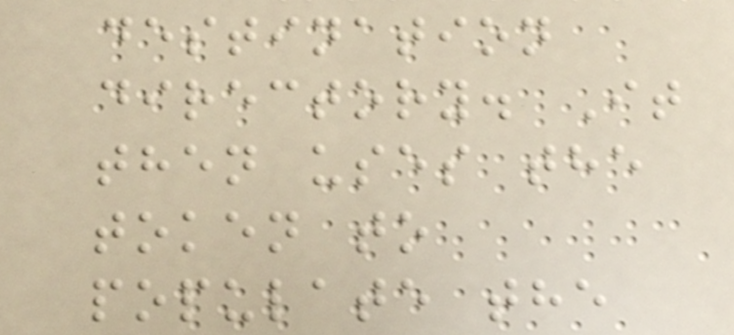destination
directory. It
then uses the
token to
populate the
